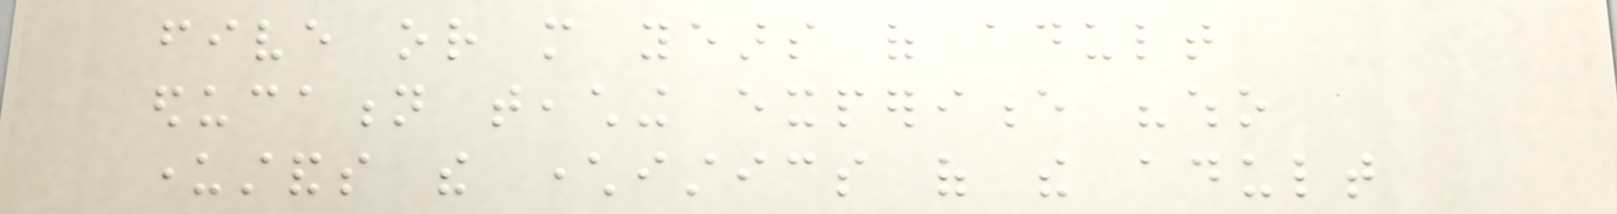five or more years of adult
education teaching experience "who
understands the characteristics of the adult
